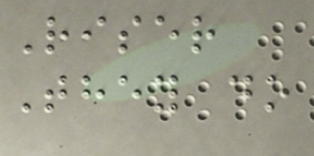Riser
They do
